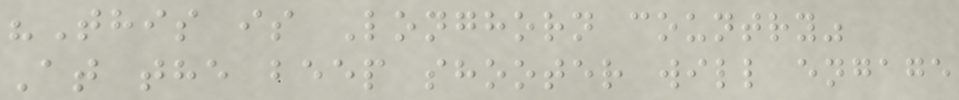"This is Longhorn country"
At the beep shooter will engage
